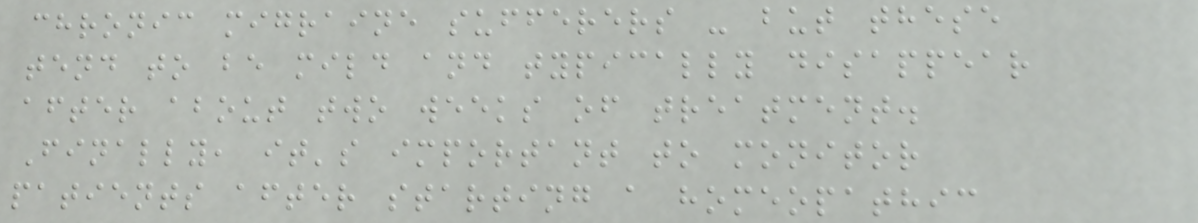chronic migraine sufferers - but these
tend to be mild and typically disappear
after about two weeks of treatment.
Finally, it's important to monitor
patients after starting a homeopathic
